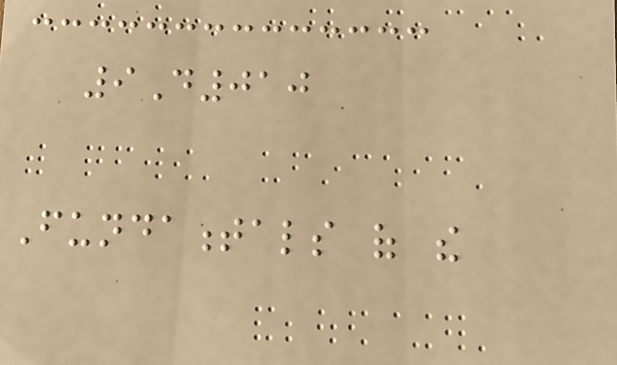9D010
Fundamentals of the
